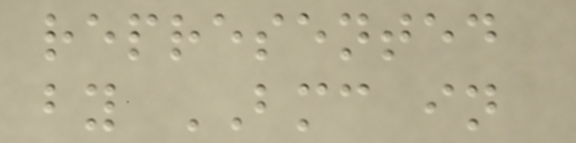represented
by BMC in
